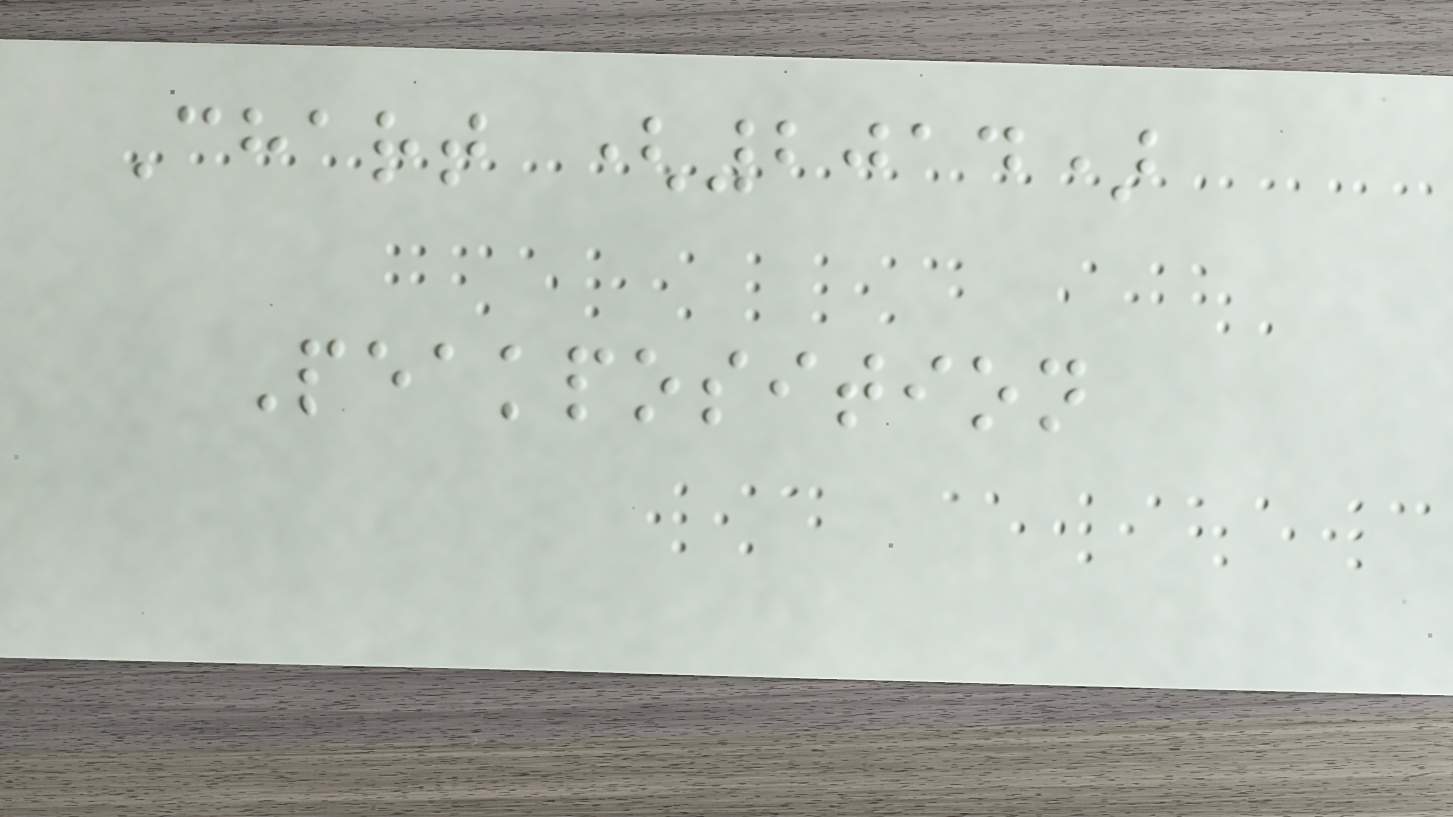Chart (2014)
Peakposition
